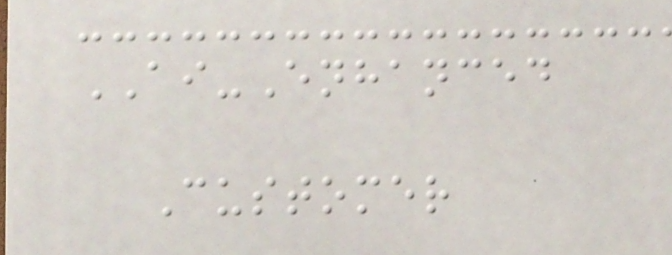AI-Enhanced
Customer
